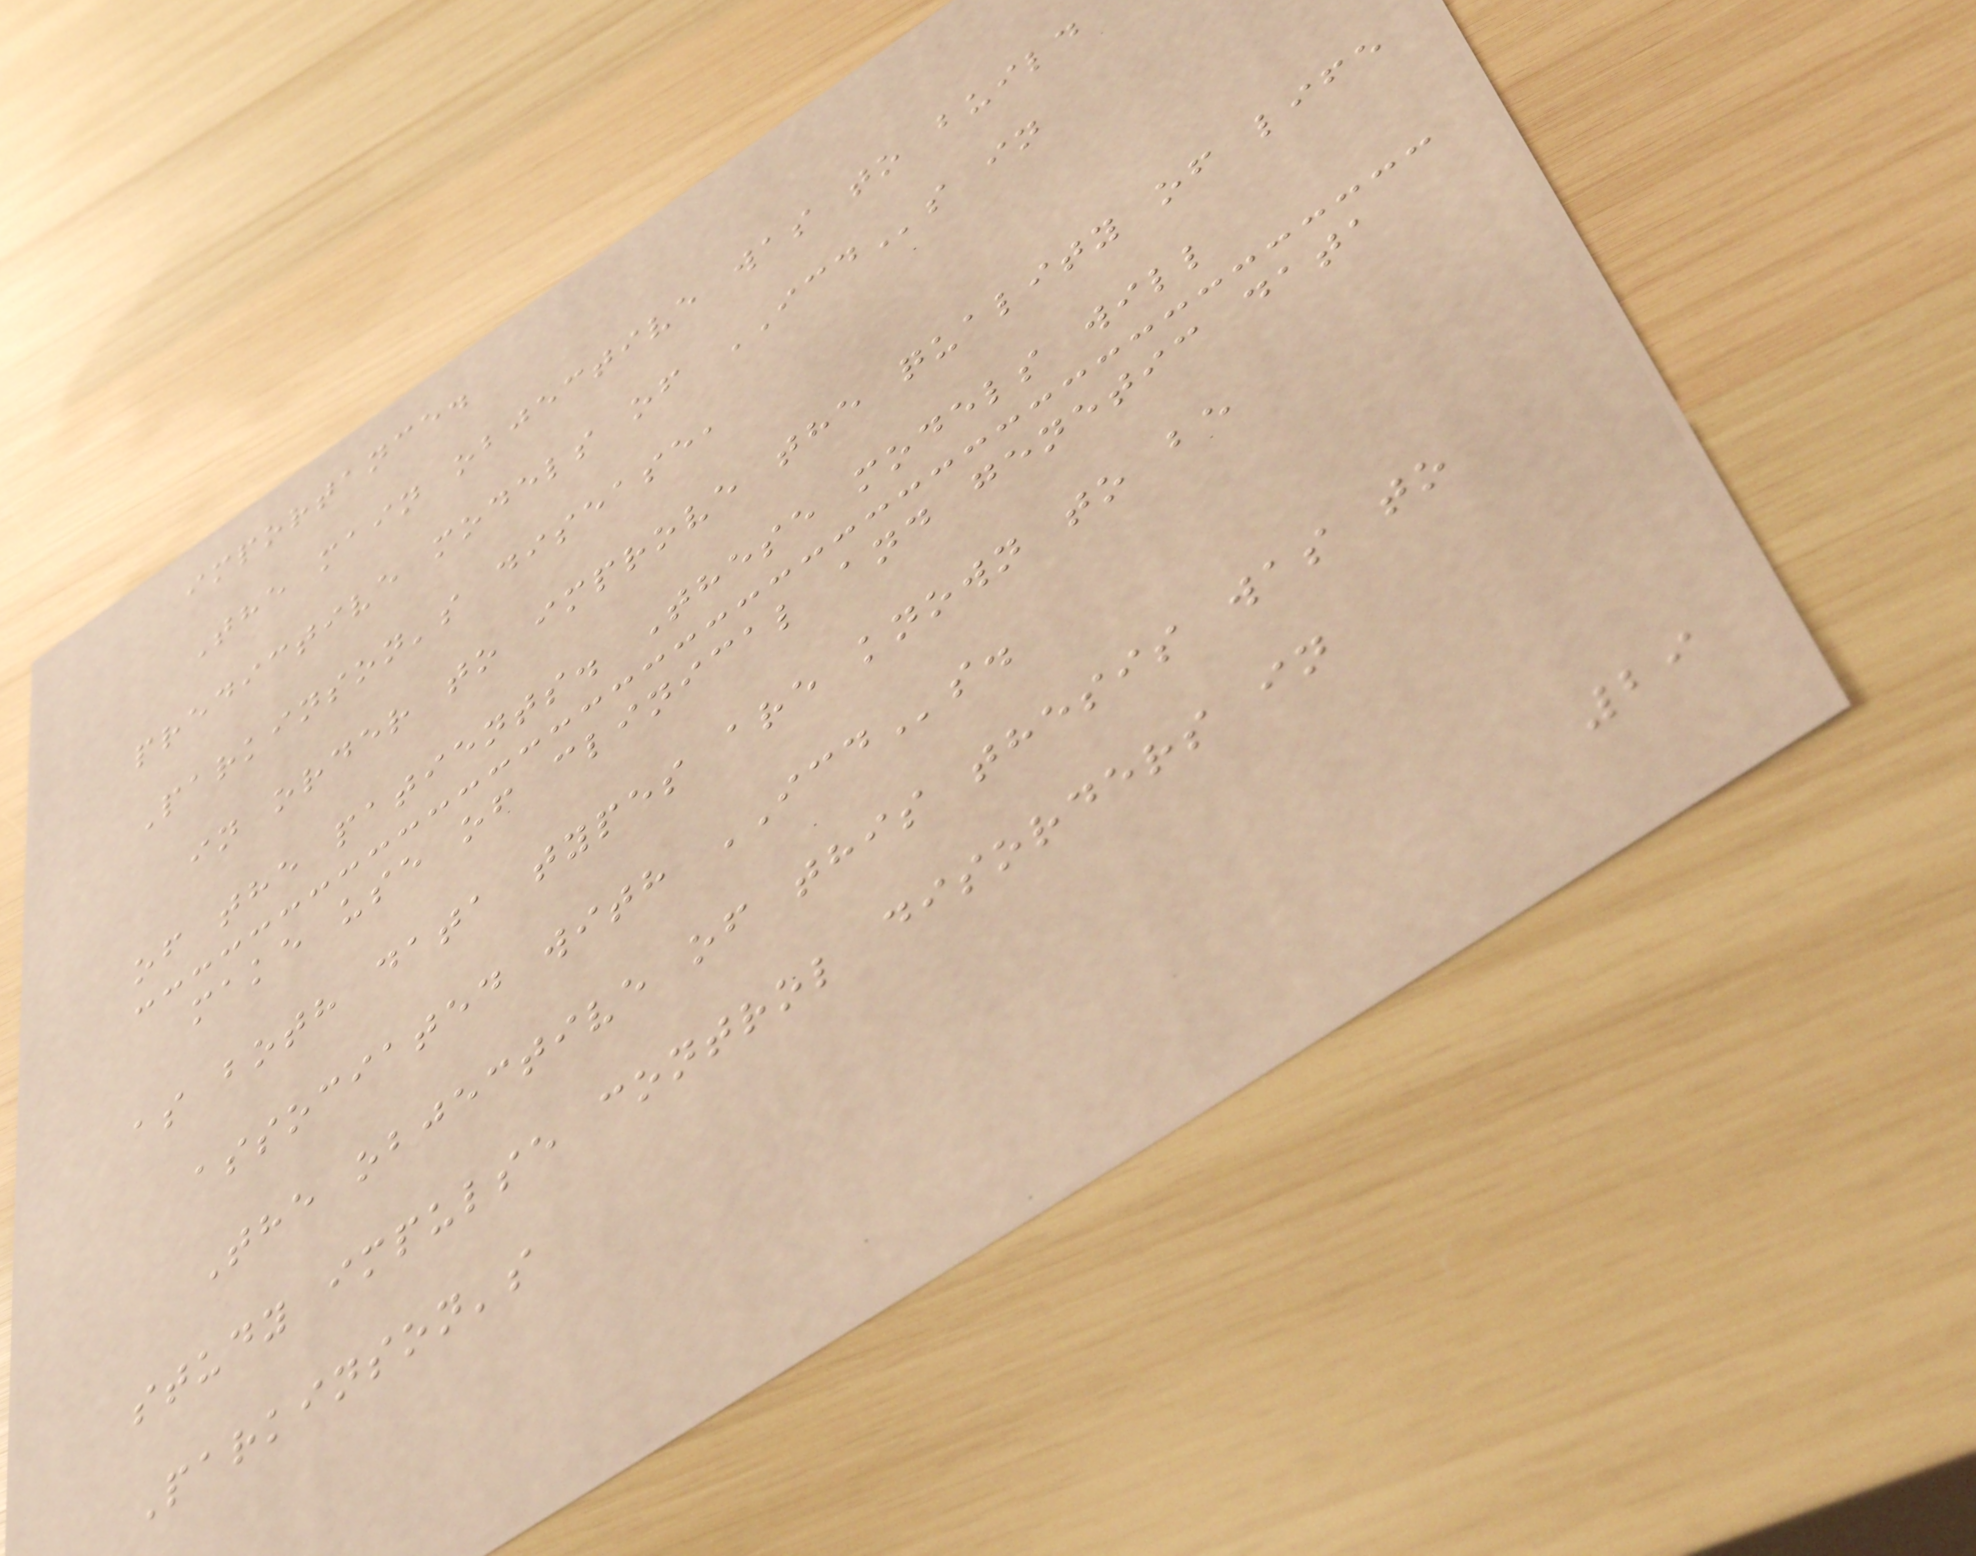importance.
The main objective was to build
predictive models of ICDs in
Parkinson's disease,
in order to improve the quality of life
of the patients. These models will
make use of clinical and genetic data
as both data types are known to be
associated with ICDs.
The objective of this thesis was to
study impulse control disorders in
Parkinson's
29
